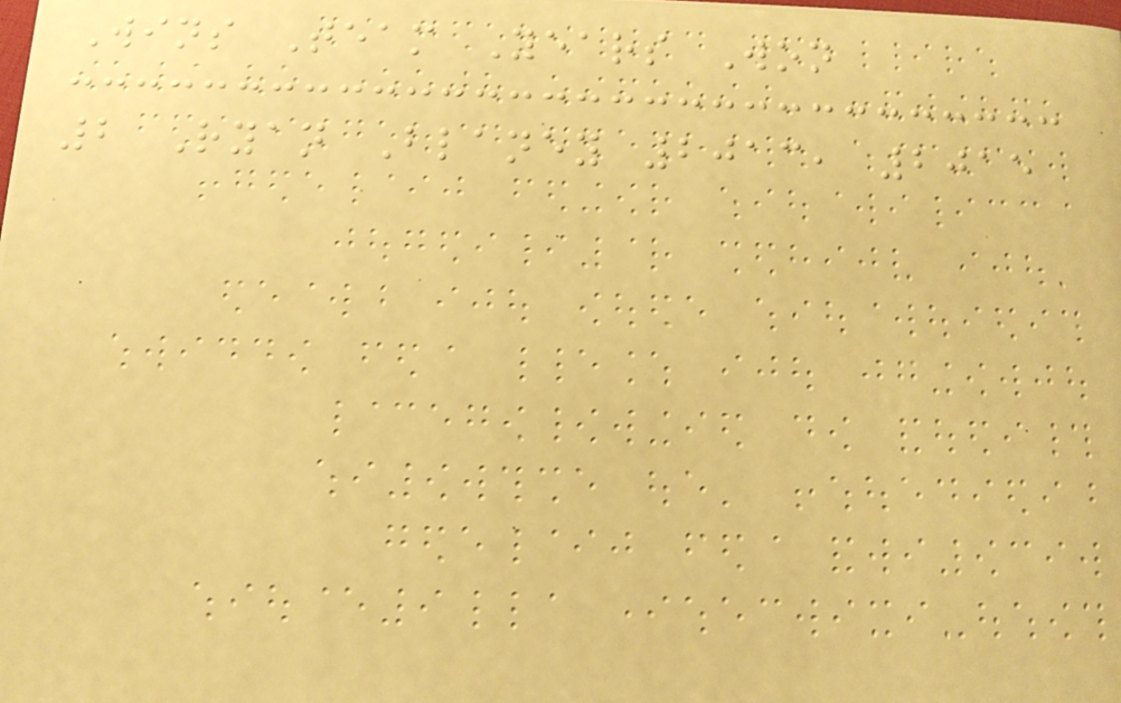Wins Team Years Won
2 Ryan Blaney 2013, 2015
